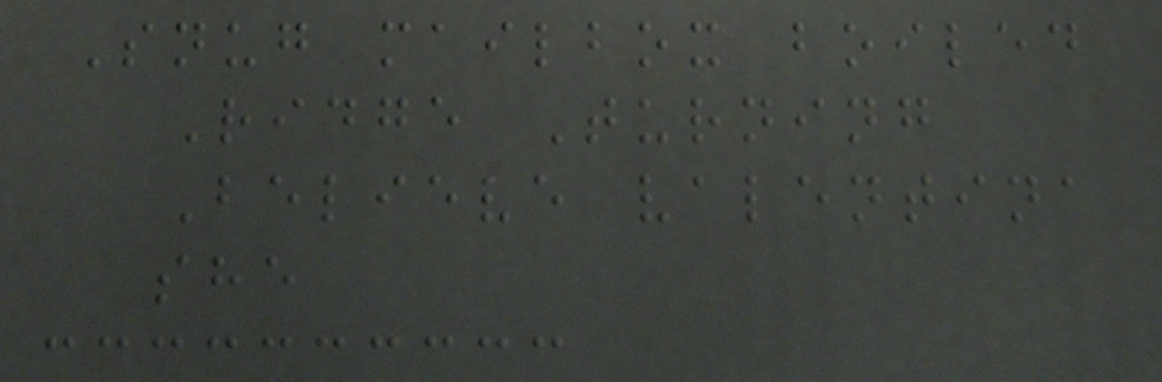Snug mailbox boiled
Ridge Turning
Believe valentina
she
